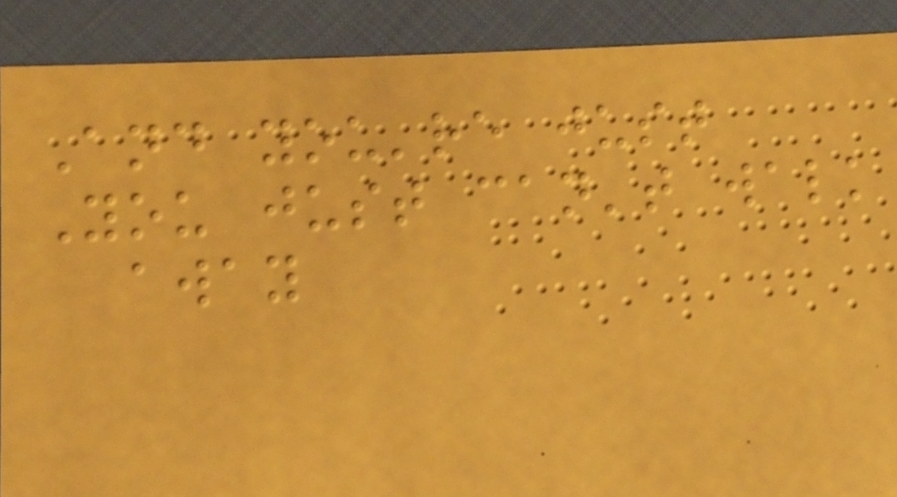And you're just
You just can't walk
away
